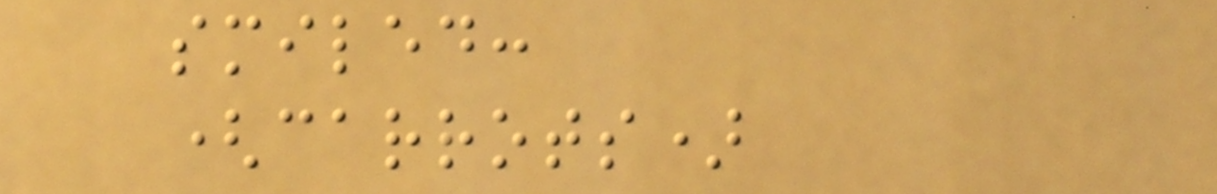smiled:
(carrots)
